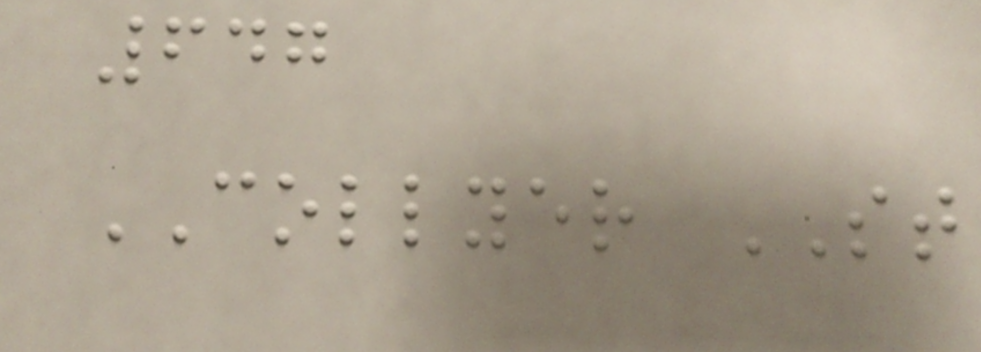647
COLLYER ST
